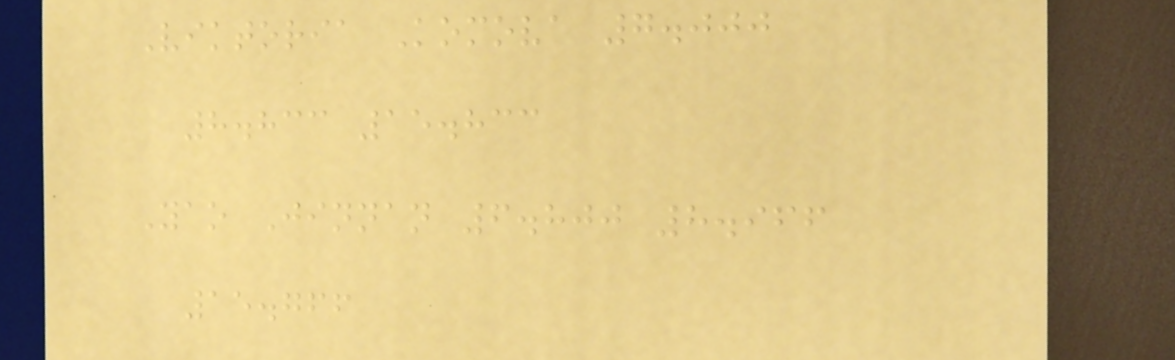Viktoria Komova 7.000
8.833 15.833
Yao Jinnan 6.800 8.966
15.766
